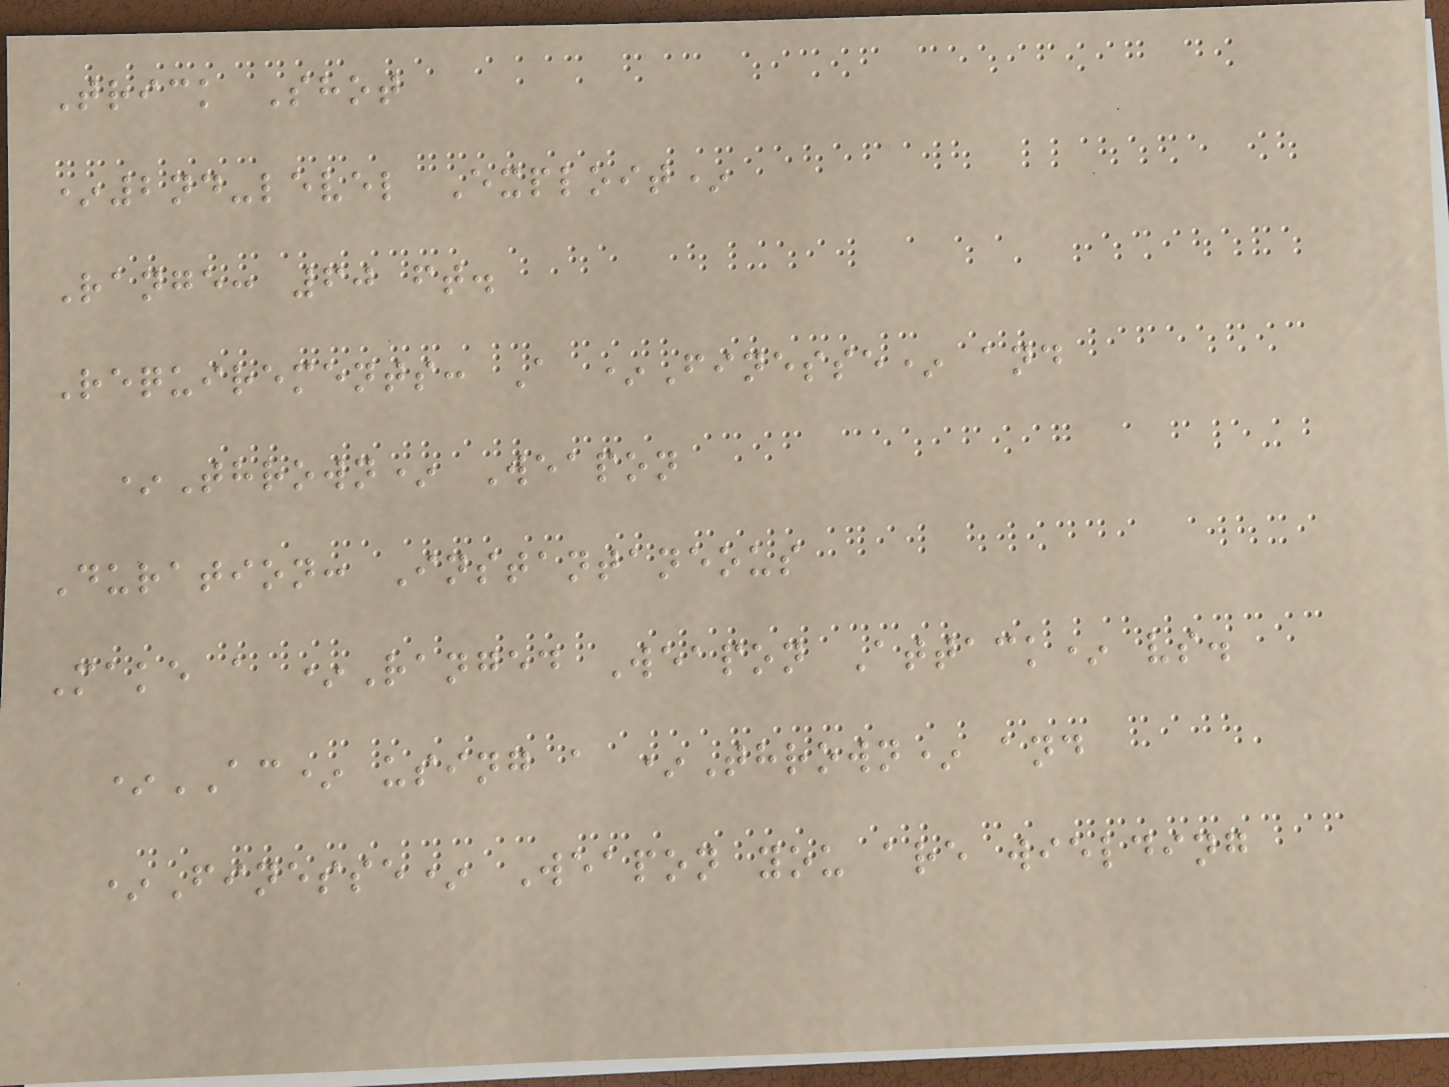Trick Shot
*2nd-level Exploit*
Range: 60 ft.
Requirements: A *Finesse* and
*Thrown* Weapon
Duration: Instantaneous
Make a *Ranged Weapon Attack* vs.
*AC* using a *Thrown* and
*Finesse* Weapon you are wielding
